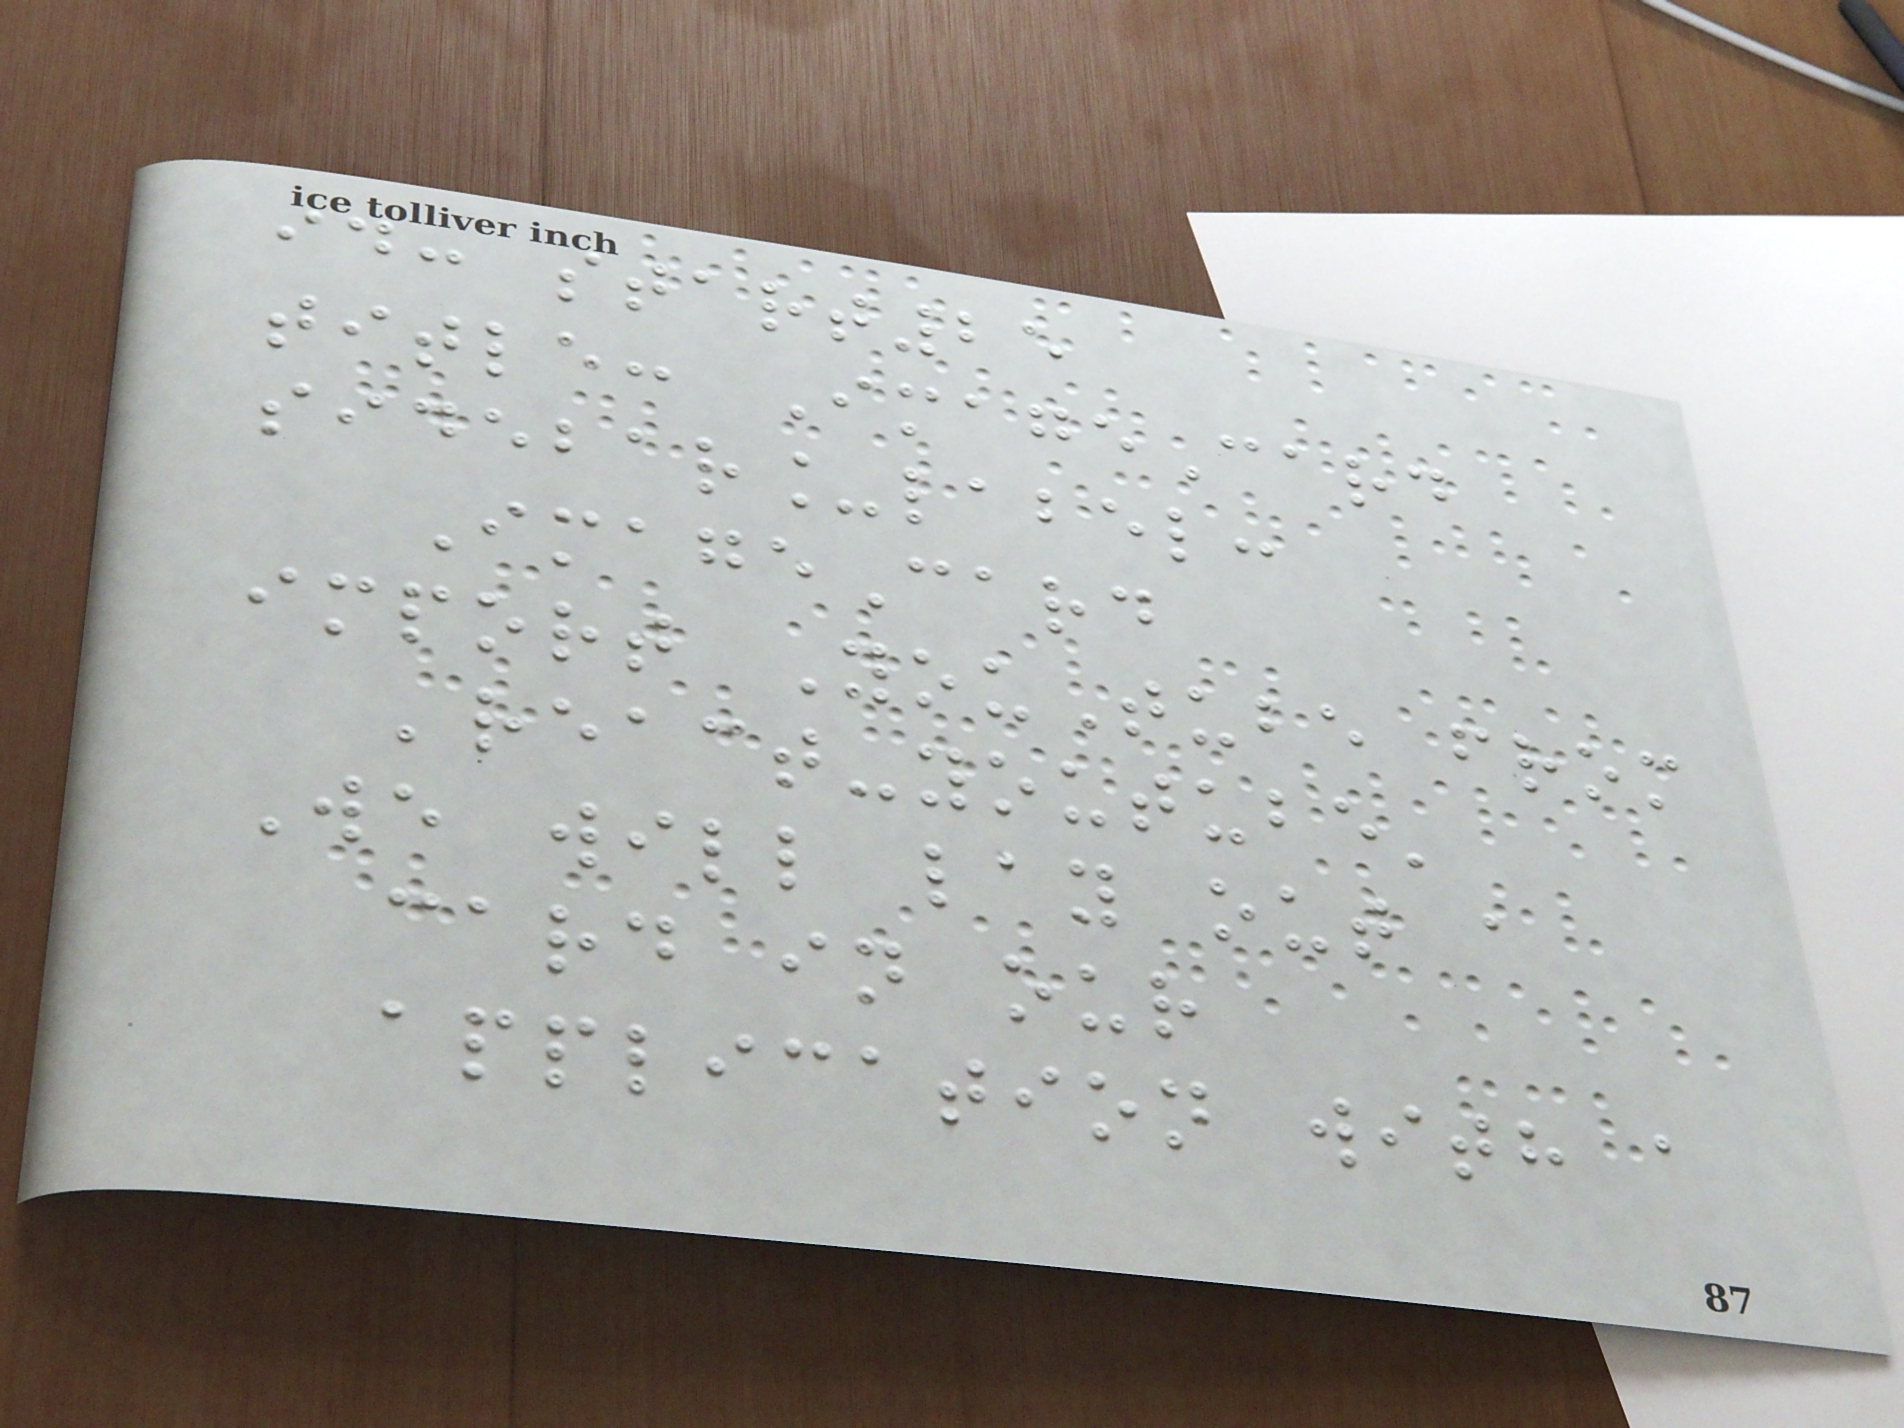id: start25
title: ImageCard
sidebar_label:
ImageCard
import YouTube from
'react-youtube'
We will lay out a
card in our
application with a
